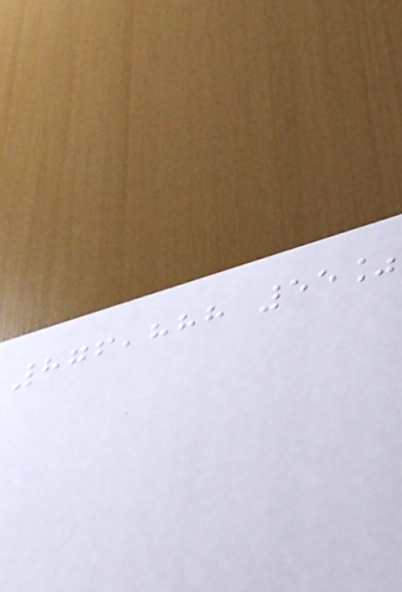876,888 55%
